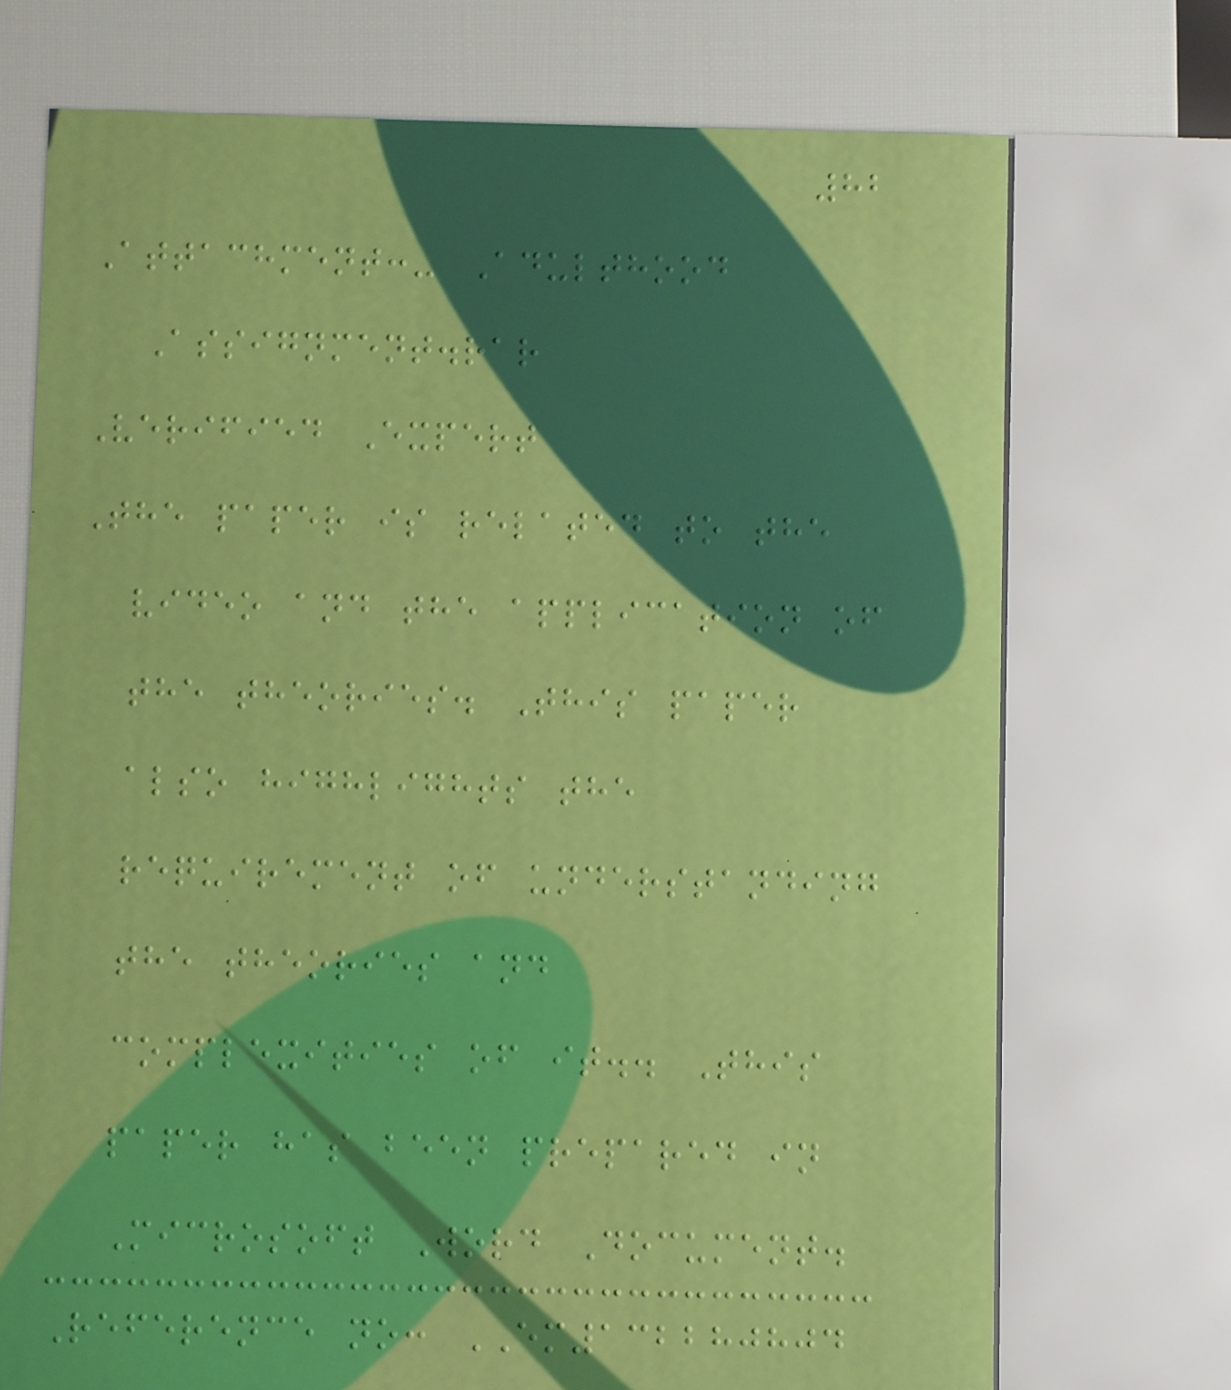82
Attachment:- Adulthood
Assignment.rar
Verified Expert
The paper is related to the
video and the application of
the theories. This paper
also highlights the
requirement of understanding
the theories and
complexities of it.. This
paper has been prepared in
Microsoft Word Document.
Reference no: EM132280804
